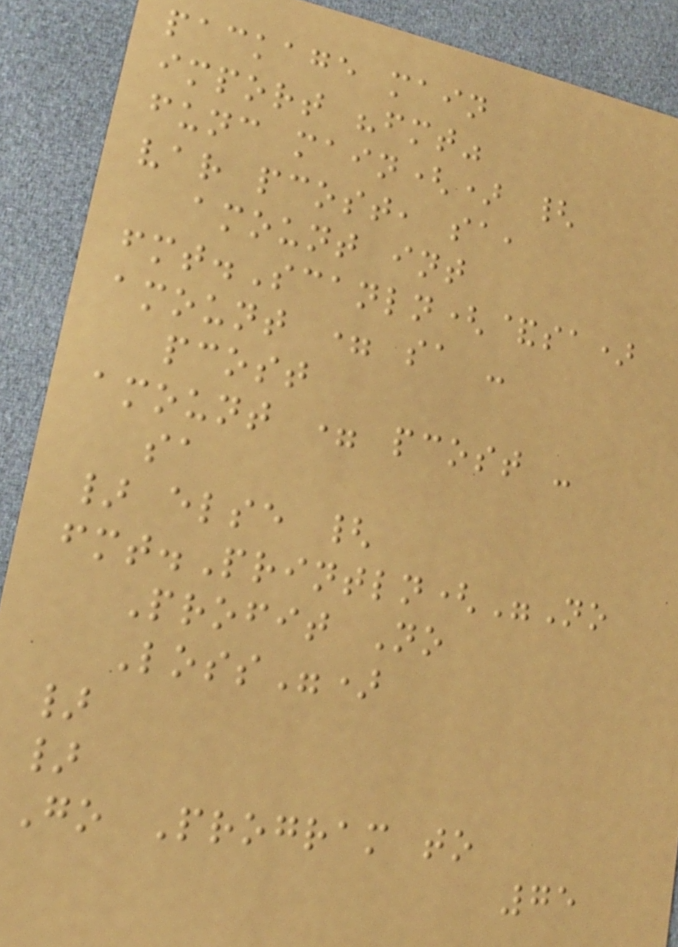package main
import "fmt"
func main() {
var pcost, sa,
amount int
fmt.Scanln(&sa)
amount = sa -
pcost
amount = pcost -
sa
} else {
fmt.Println("No
Profit No
Loss")
}
}
Go Program to
75
